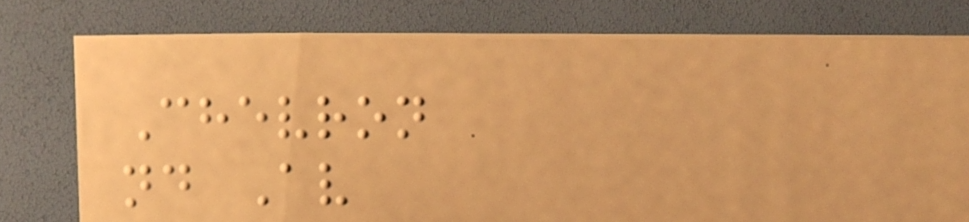Chevron
nd Av
